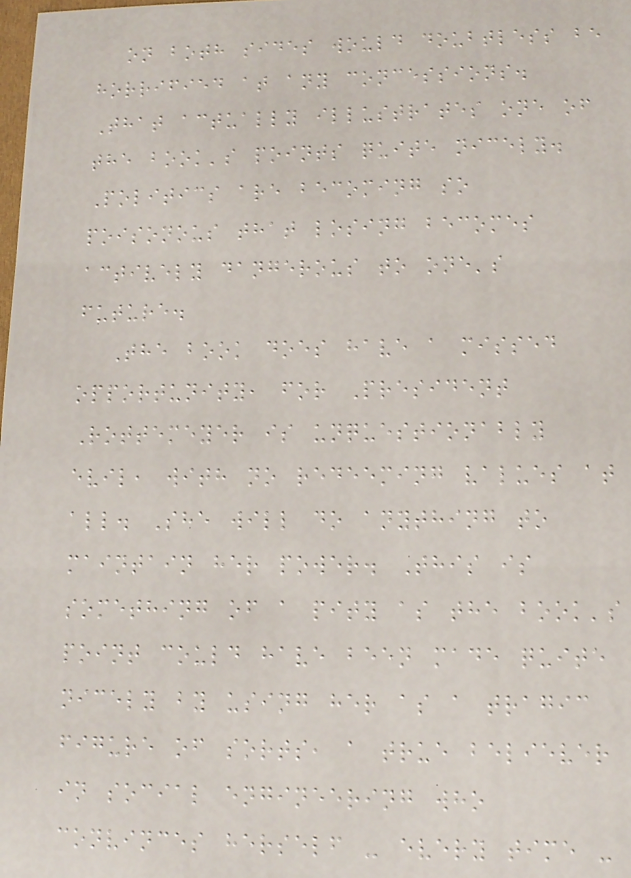on both sides would doubtless be
horrified at any concessions.
That actually illustrates one of
the book's points quite nicely.
Politics are becoming so
poisonous that losing becomes
actively dangerous to one's
future.
The book does have a missed
opportunity, for President
Rottemeyer is unquestionably
evil, with no redeeming values at
all. She will do anything to
maintain her power. This is
something of a pity as the book's
point could have been made quite
nicely by using her as a tragic
figure of sorts, a true believer
in social engineering who
convinces herself - every time -
